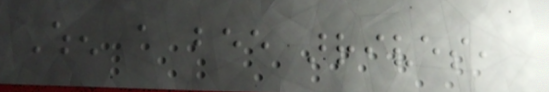When a bee arrives,
